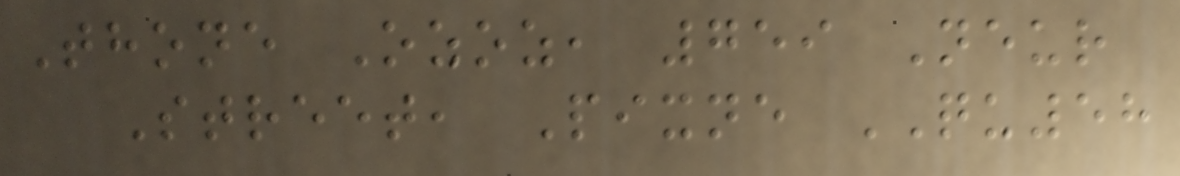Thone Ozoz, 759 Neur
Street, Pixne QU58
